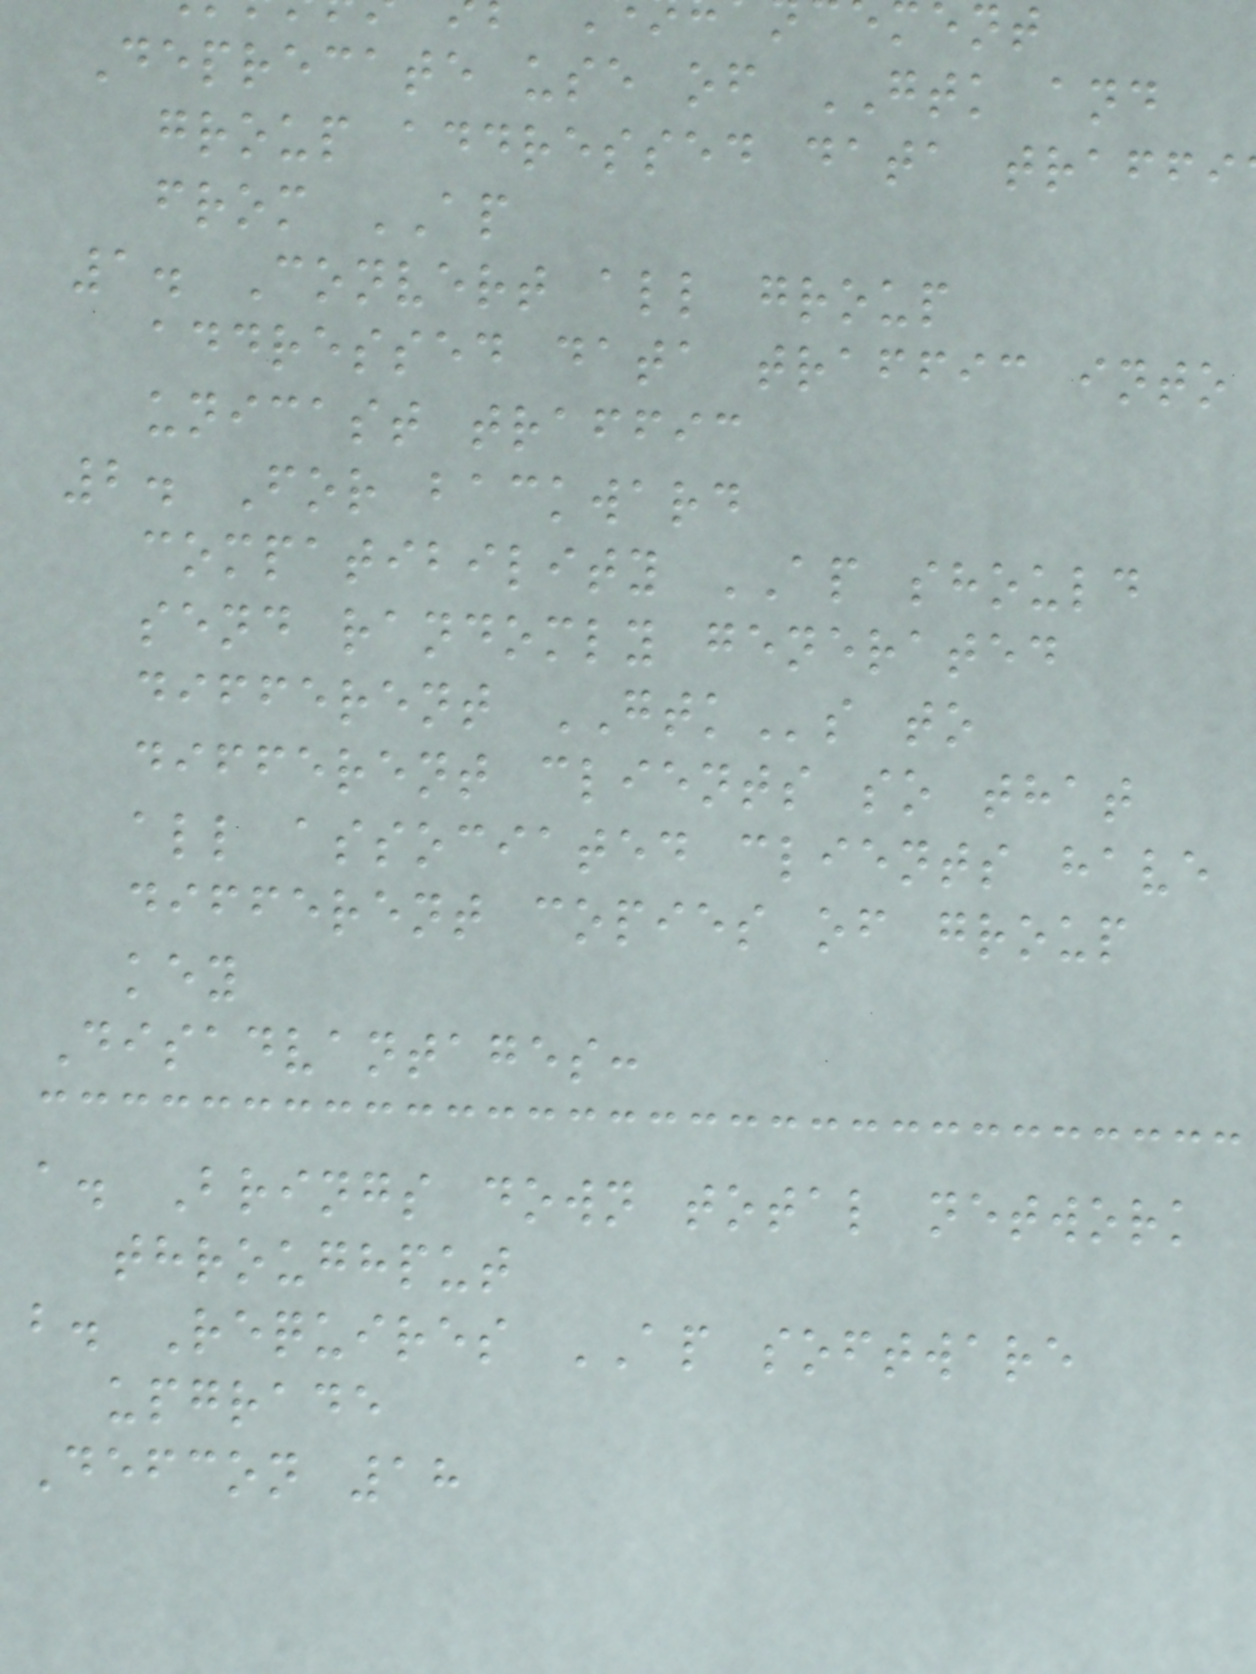Deprecate use of GTK and
group addressed data traffi
from AP
1. Convert all group
addressed data traffic into
unicast traffic
2. For backward
compatibility AP should
send randomly generated
different GTKs to
different clients so that
all associated clients have
different copies of group
key
Disadvantages:
a. Brings down total network
throughput
b. Requires AP software
upgrade
Defcon 18
